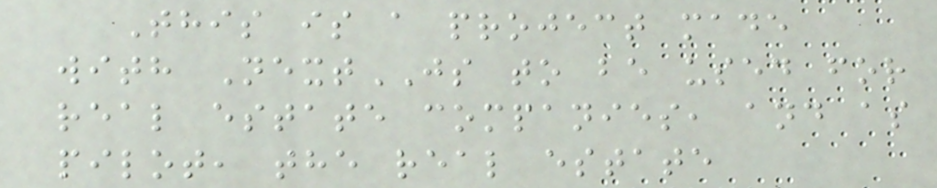This is a project made
with NextJS to be used for
real estate companies, and as
pilot, the real estate
